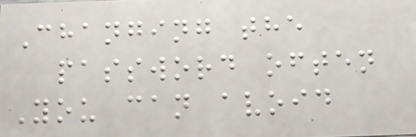Changing the
password often
You can avoid
